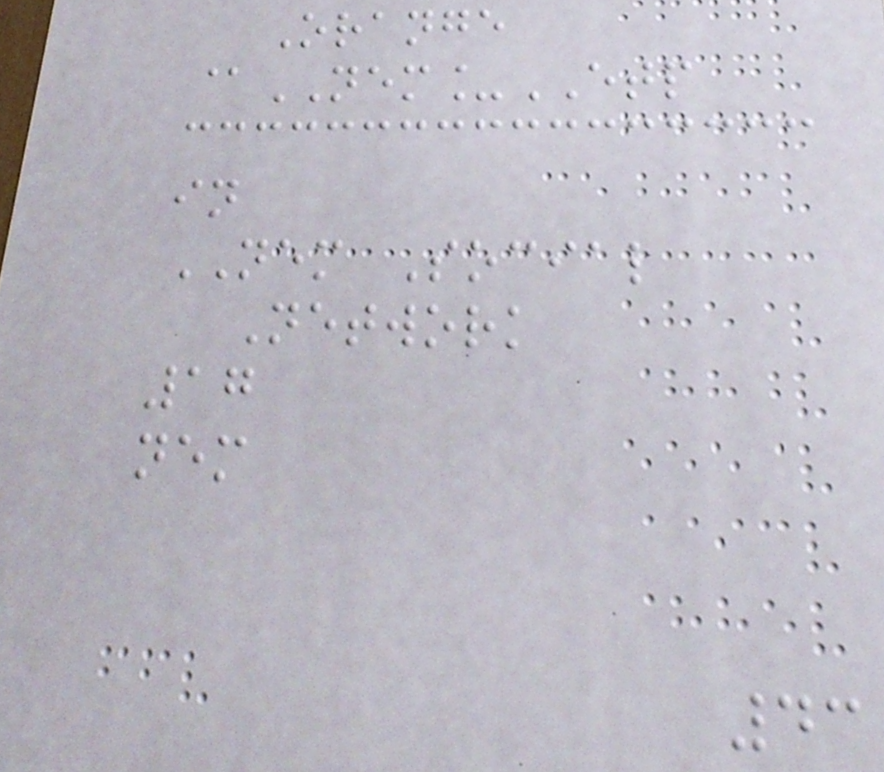Orange
@NEM_ETP
in
NEM Social
Network
17
nem
43
